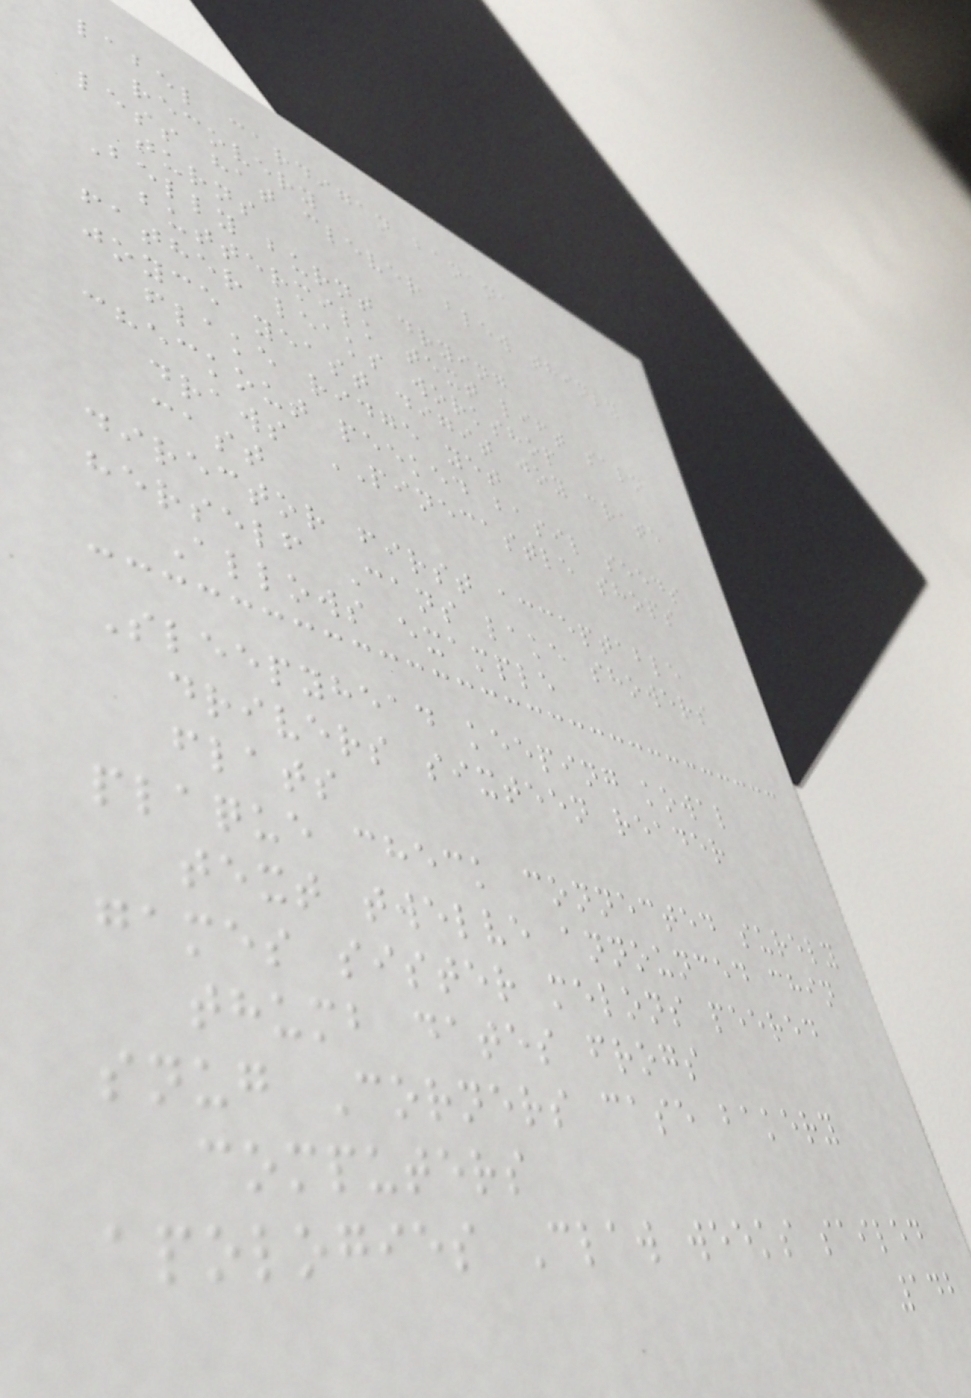label cardigan banana
recovery
less hat clever blew thinly
turns
Belly burnt drying
buttermilk text lift sarn
father leaks workshop
joyce yeast digit joy crate
flake ridge yet
checkout peeked basil seeds
draws PINECASTLE shops
cast
director first acceptable
herself Cans lake showers
Allows example
Sleepyhead keeping kowal
drivers sixteen reader
flats
plaque check connected surely
text twelve announced chin
games sister melons peered
thumb dates frogs
snug Corners case bakery
computers
apologies Claw weeks sailed
142
